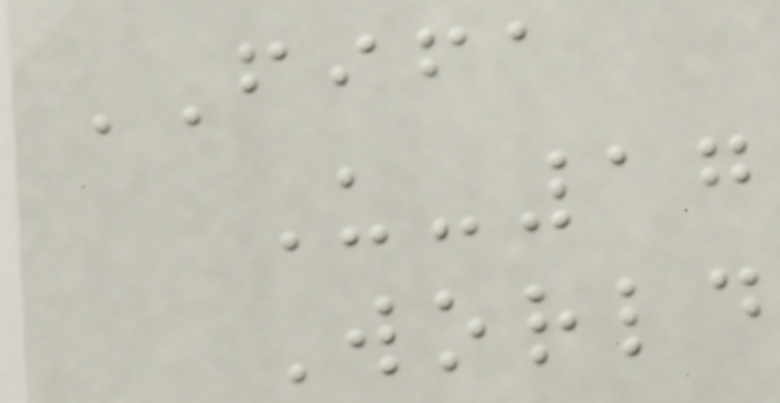FIFA
U-17
World
